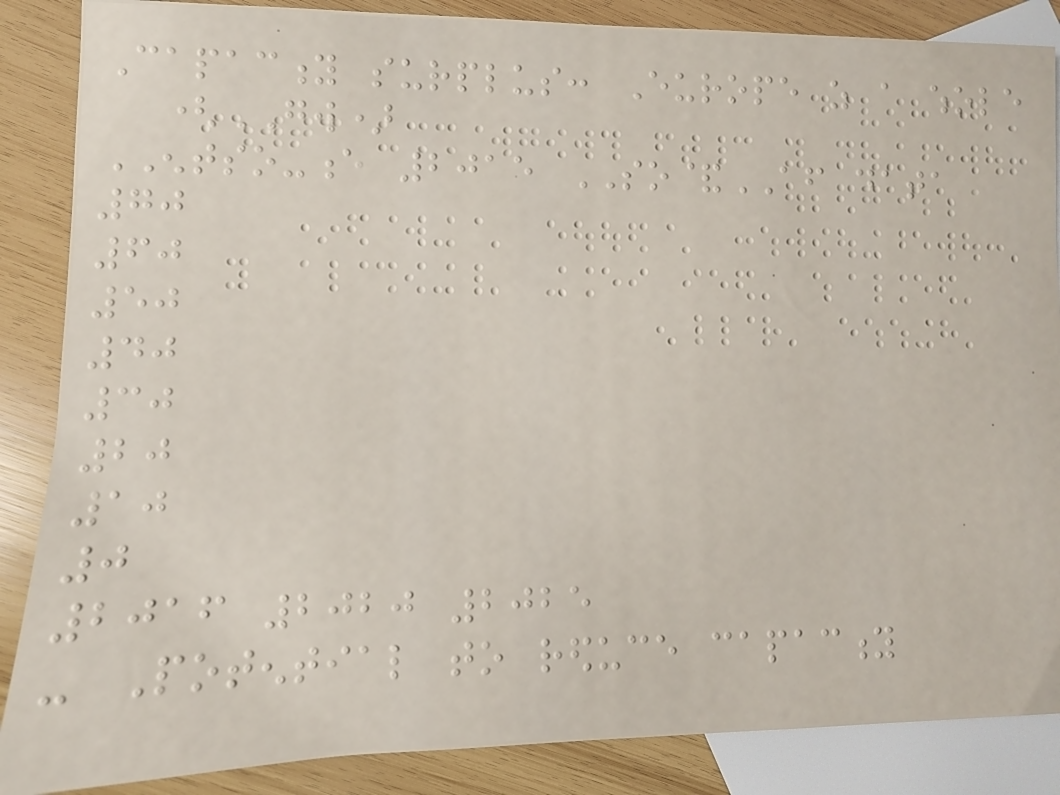Capacity surplus: Europe as a whole
(GW)
ENTSO-e 2015 SO&AF data
70
60
50
40
30
20
10
0
2016 2020 2025
- Potential to reduce capacity
